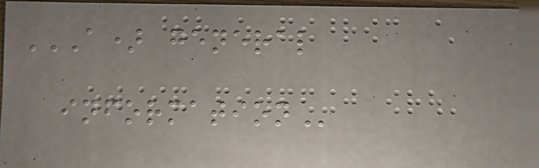A) GENERAL
INFORMATION
